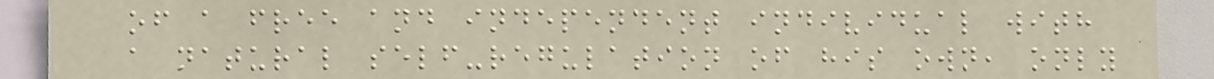of a free and independent individual with
a natural self-regulation of his own, only
